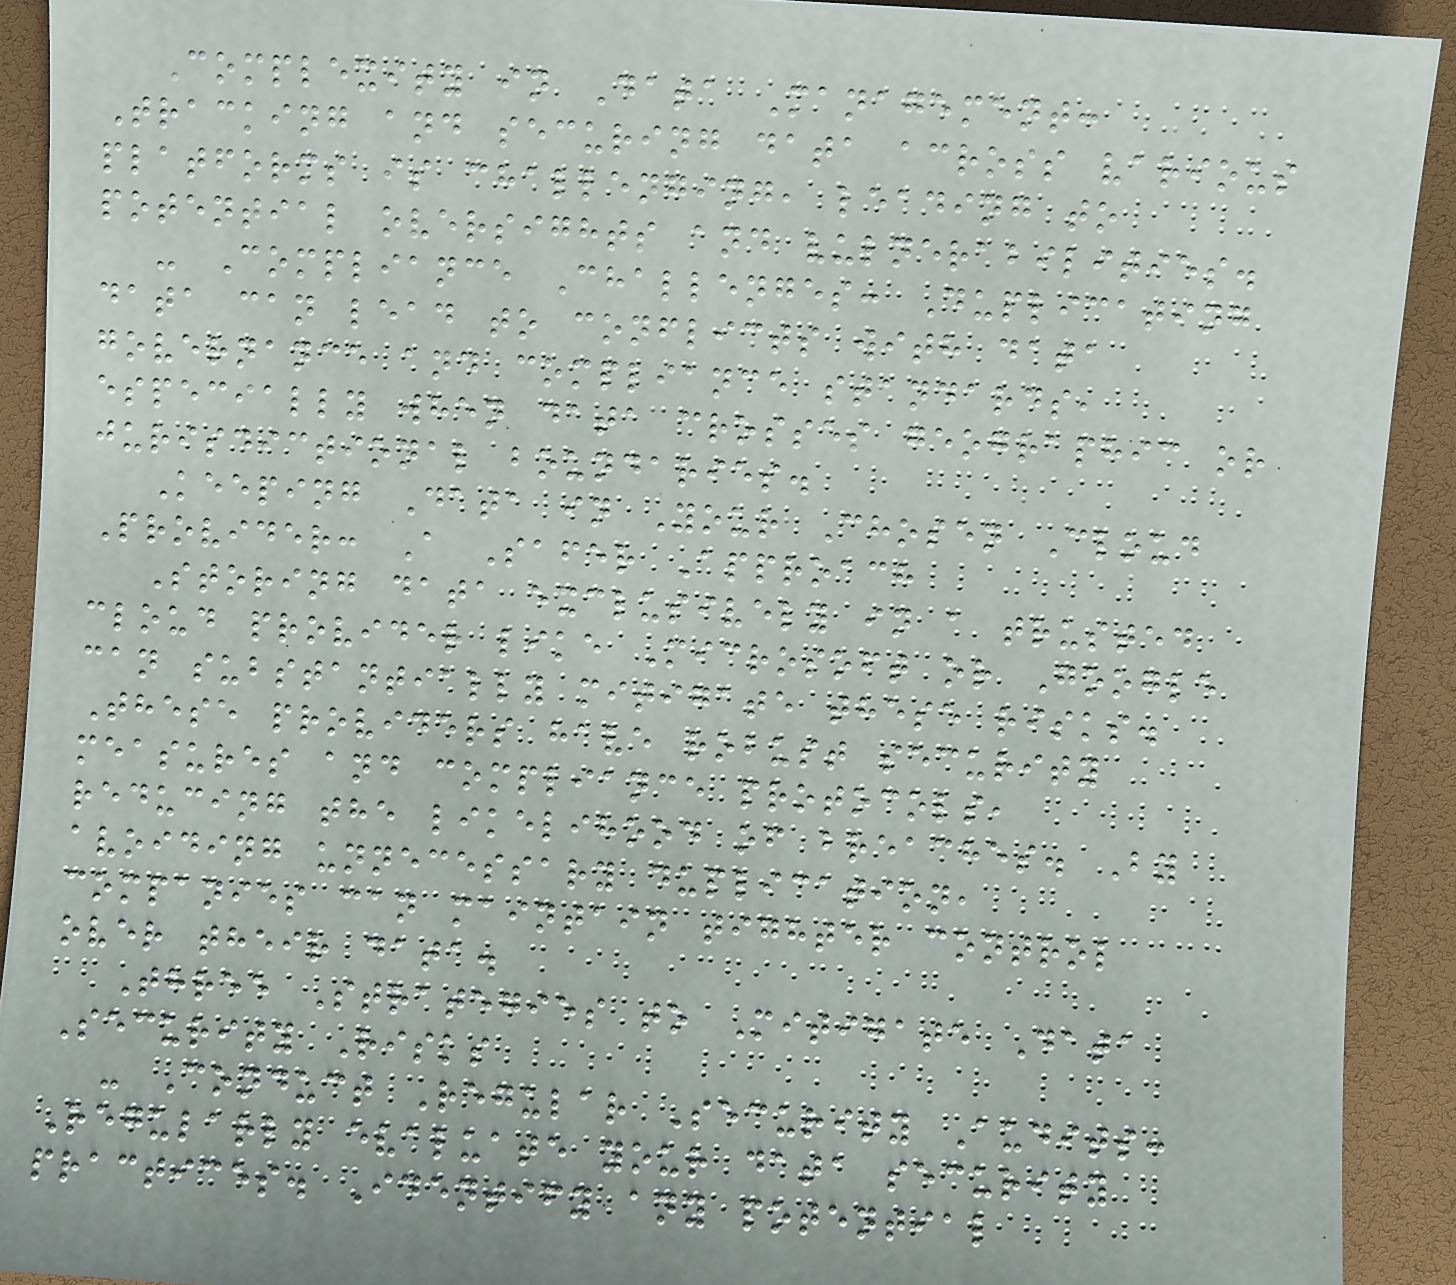Complexity in Data Management:
Tracking and securing data across various
platforms is challenging, leading to
potential oversights and vulnerabilities.
- Compliance Challenges: Duplicating
data can lead to conflicts with data
governance and compliance standards,
especially when data crosses geographic or
jurisdictional boundaries.
Keeping Data in Your Chosen Cloud
Provider: A Safer Approach
Storing data exclusively in a trusted
cloud provider like Microsoft or Google
can substantially mitigate these risks.
These providers have robust security
measures and compliance protocols,
reducing the likelihood of breaches. By
avoiding unnecessary duplication,
companies can maintain tighter control
over their data.
Three Strategies to Mitigate Data
Security Risks
- Conduct Regular Security Audits:
Regularly evaluate your data security
practices. Identify any potential
